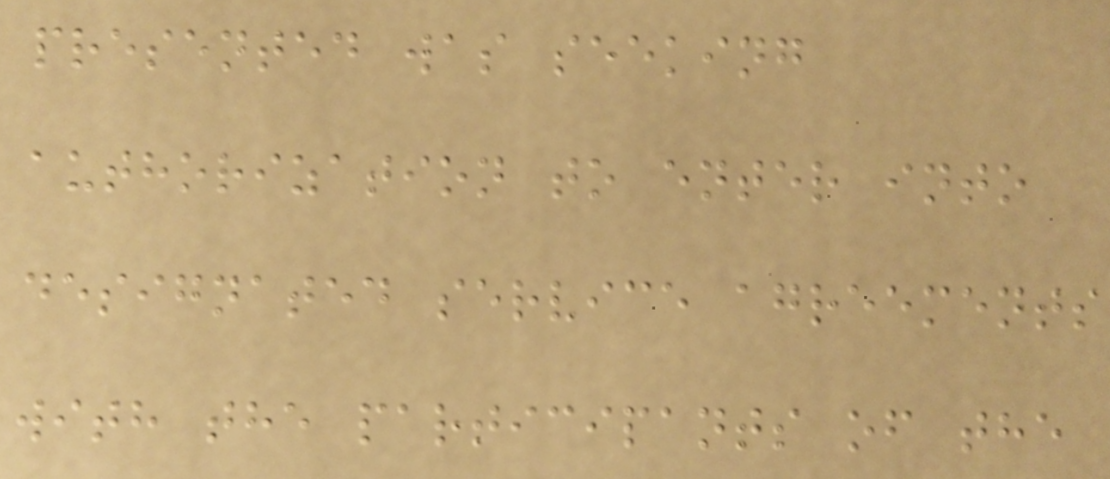presented was seeking
authorization to enter into
designated service agreements
with the participants of the
